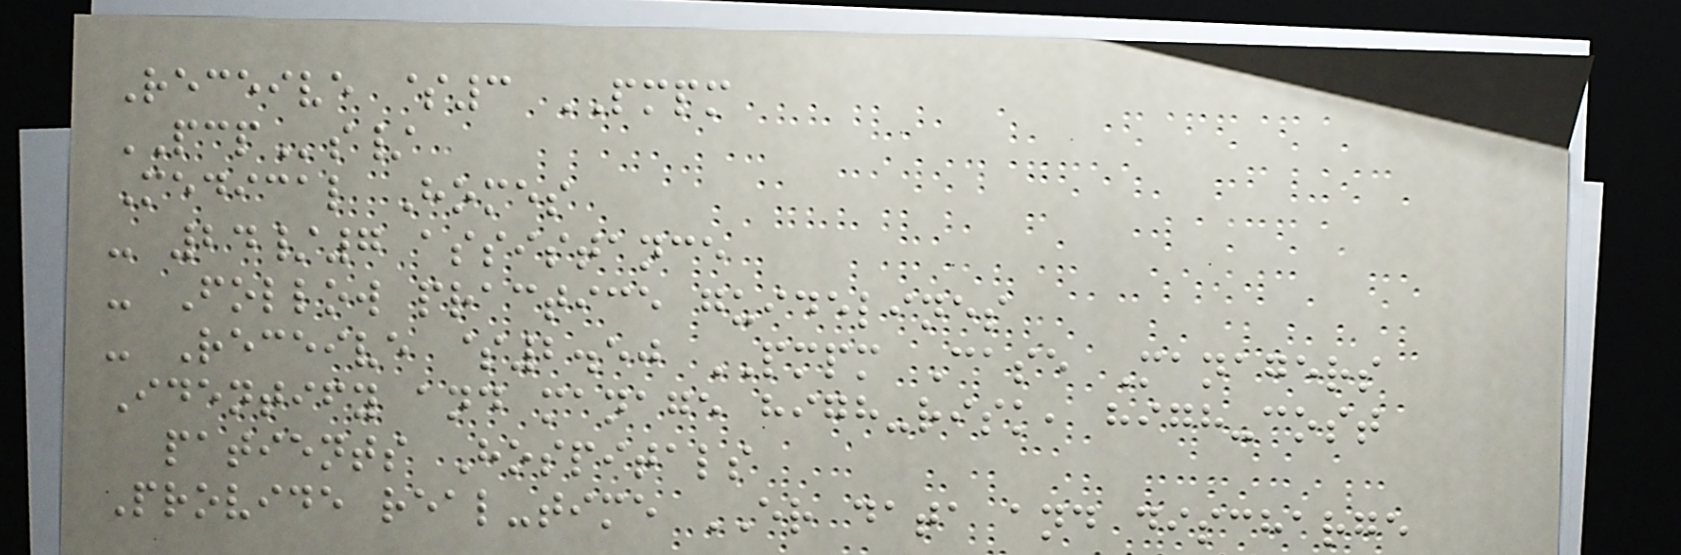Receive $3 PMPM
PCPs/
Medical Homes
- 24/7 assistance
- Follow practice guidelines
- Receive $2.50 PMPM Case Managers
Identify and manage high-risk, high-cost
patients Hospitals
Provide real-time ER data and discharge
